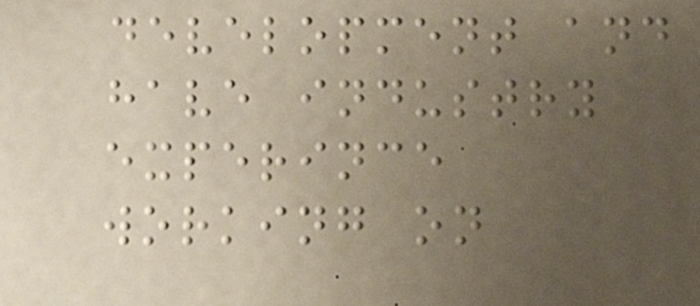development and
have industry
experince
working on
